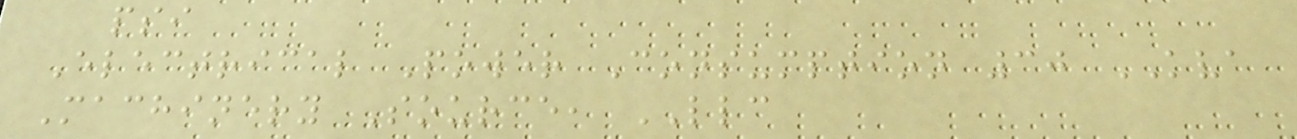psi
Electrical Power Consumption 30 KVA
Machinery Source, LLC
